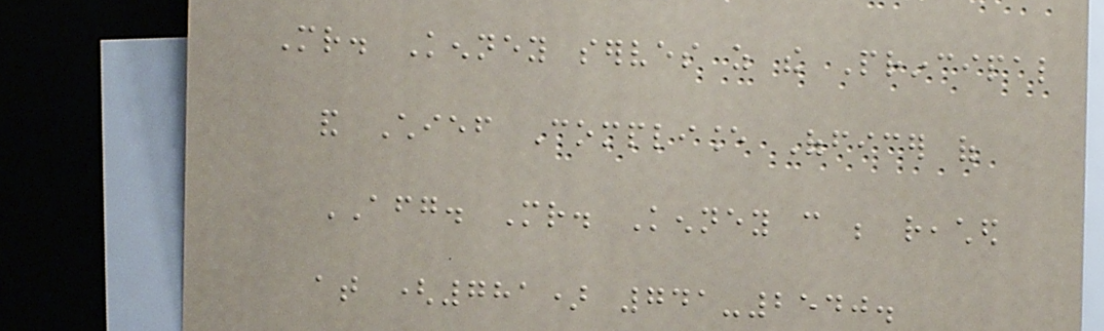Mr. Kenney serves as the Principal
and Chief Compliance Officer of
AFG. Mr. Kenney can be reached
at (781) 741-2540.
